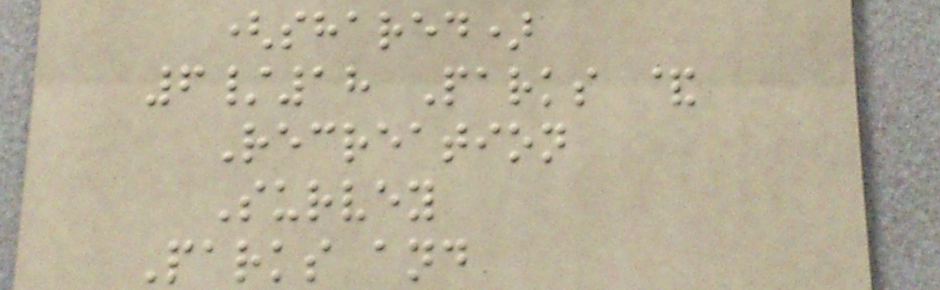(shared)
6/18 Parks &
Recreation
Survey
Parks and
